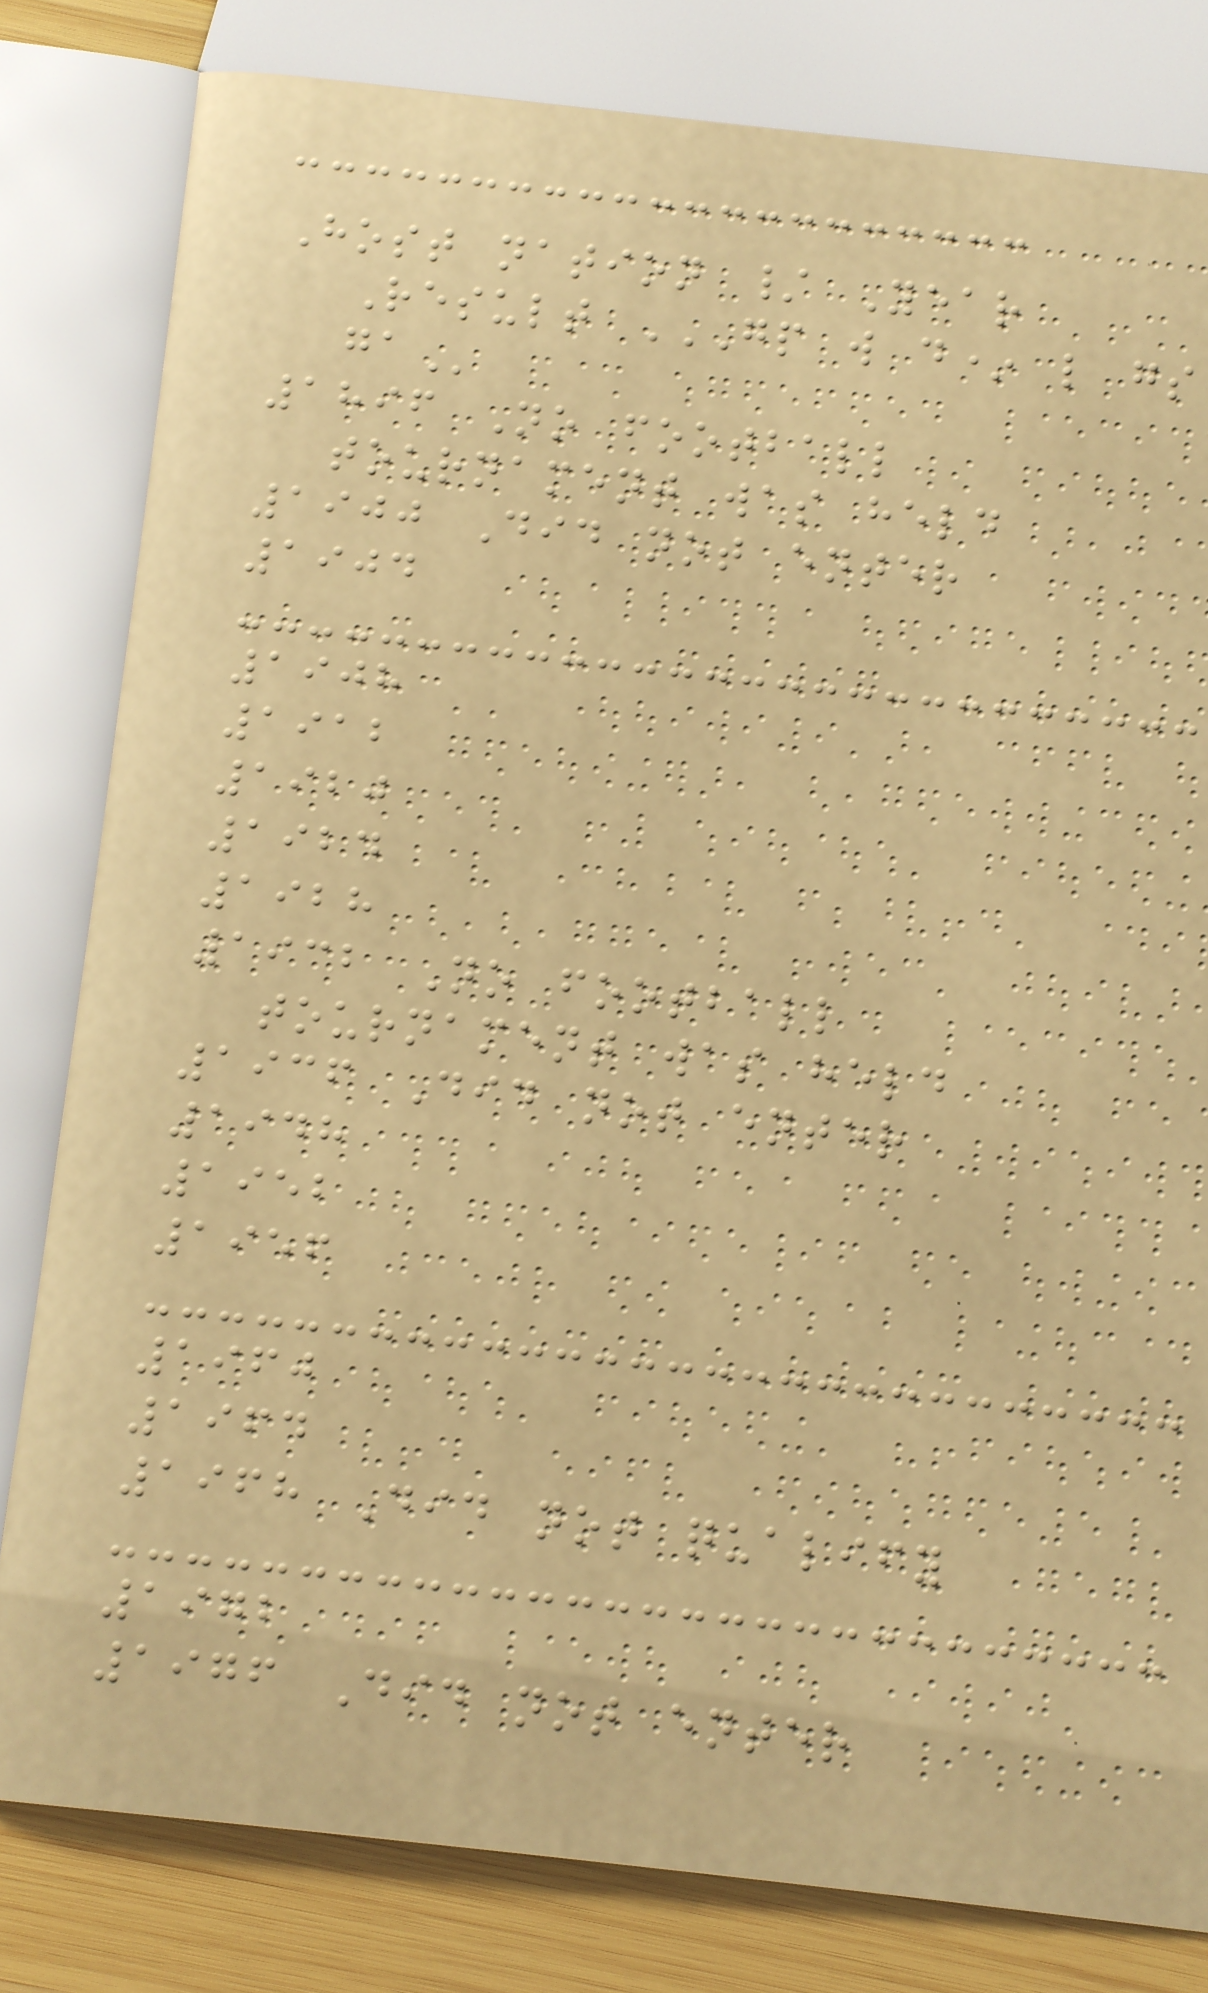Host nation / Year
Result GP W D* L GS
GA
1896 No football
tournament was held
1900 Did not enter
1904
1908
1912
1920
1924
1928
1932 No football
tournament was held
1936 Did not enter
1948
1952
1956
1960
1964
1968 Did not qualify
1972
1976 Did not enter
